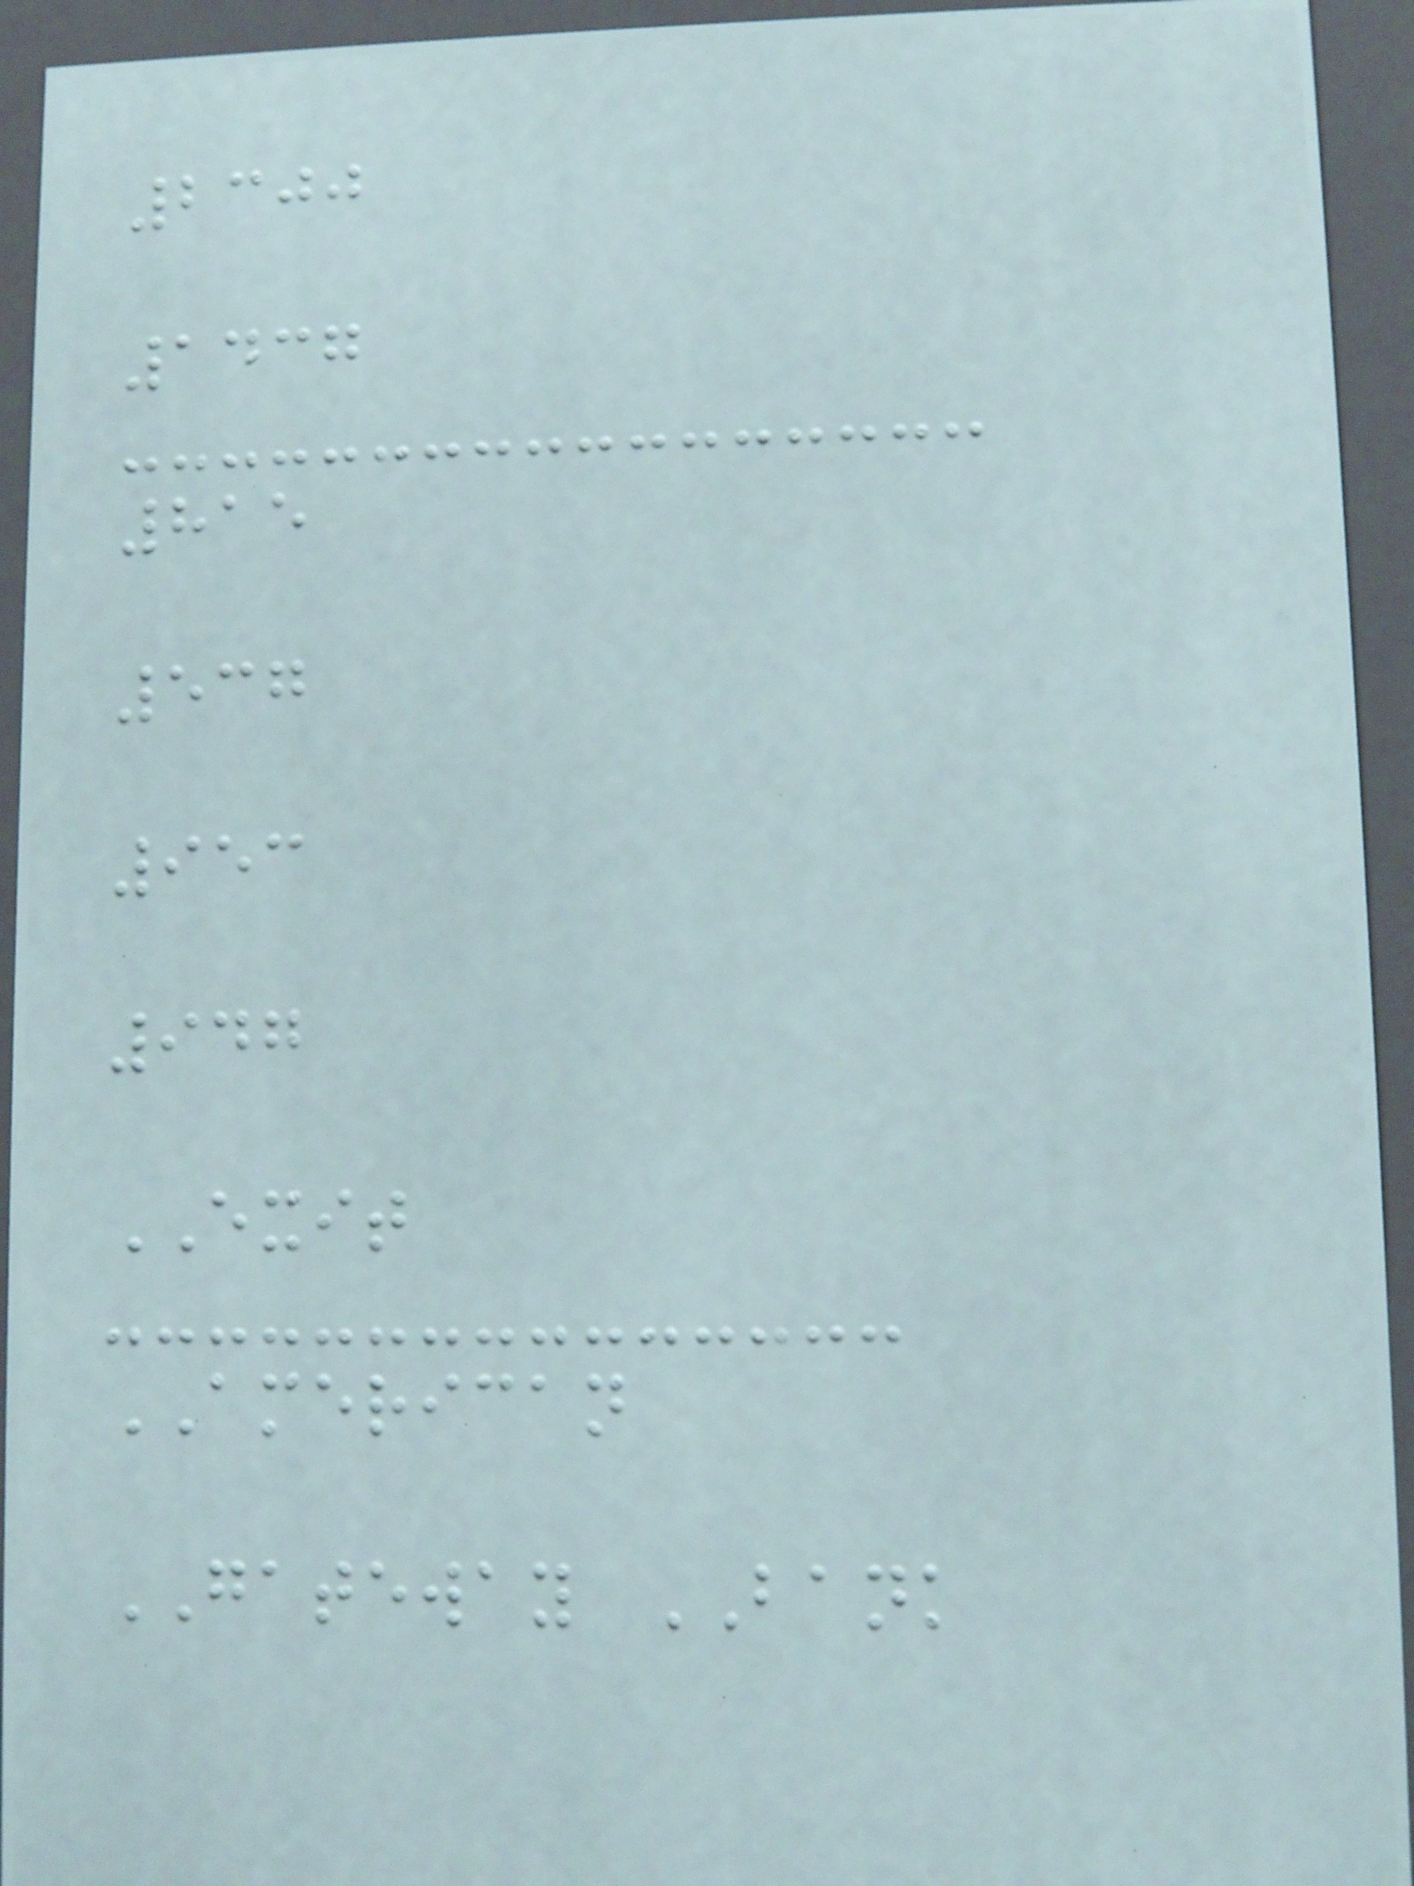2300
1437
815
537
953
947
EXIT
AMERICAN
GATEWAY BANK
